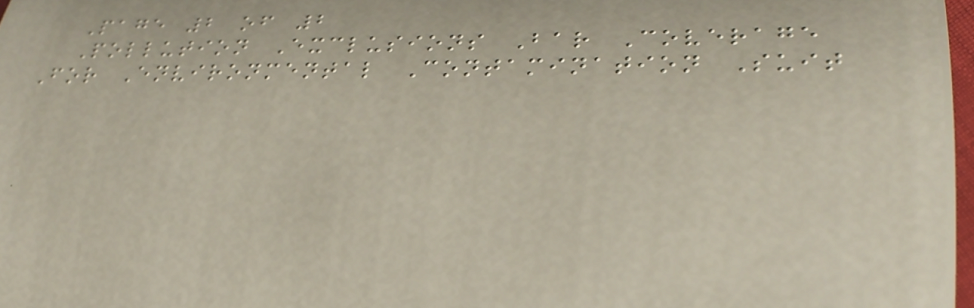Page 2 of 2
Pollution Exclusions Bar Coverage
For Environmental Contamination Suit
